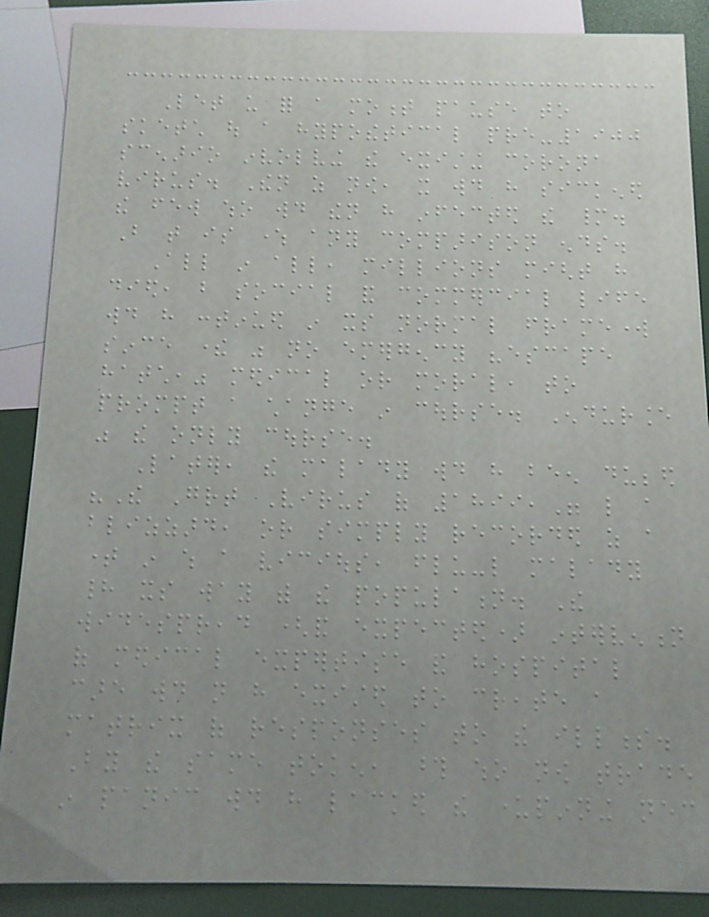Let us for a moment pause to
sketch out a hypothetical pre-1900
scenario involving the existing corona
virus. Then as now, it would have sickened
the few who would then have infected the many.
But that is where any comparison ends.
All in all, millions might have
died, but social and commercial life
would have continued in its normal framework
since there was no emergency "escape
hatch," medical or moral, to
prompt a change in course. Endurance
was the only course.
Later, the malady would have been dubbed
"The Great Virus of 1899," like a
blizzard, or simply recorded as a
time in which a vicious, flu-like malady
had its way with the population. The
widespread (and expected) intervention
of medical expertise and hospital
care would not have existed to create a
matrix of responses to the illness.
By the same token, those who now trade
in panic would have lacked the underpinning necessary
